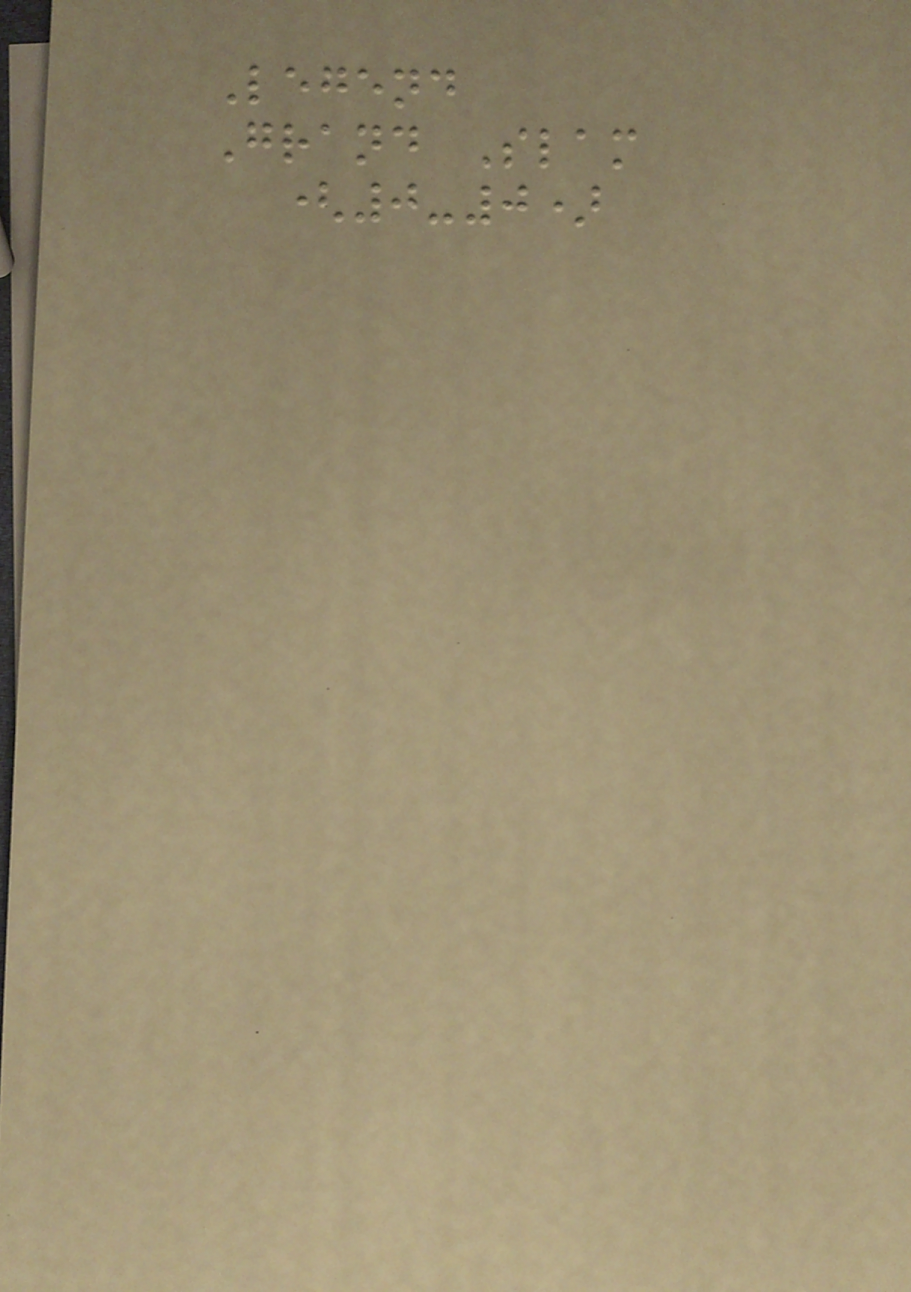Legend
Grand Slam
(0-0)
